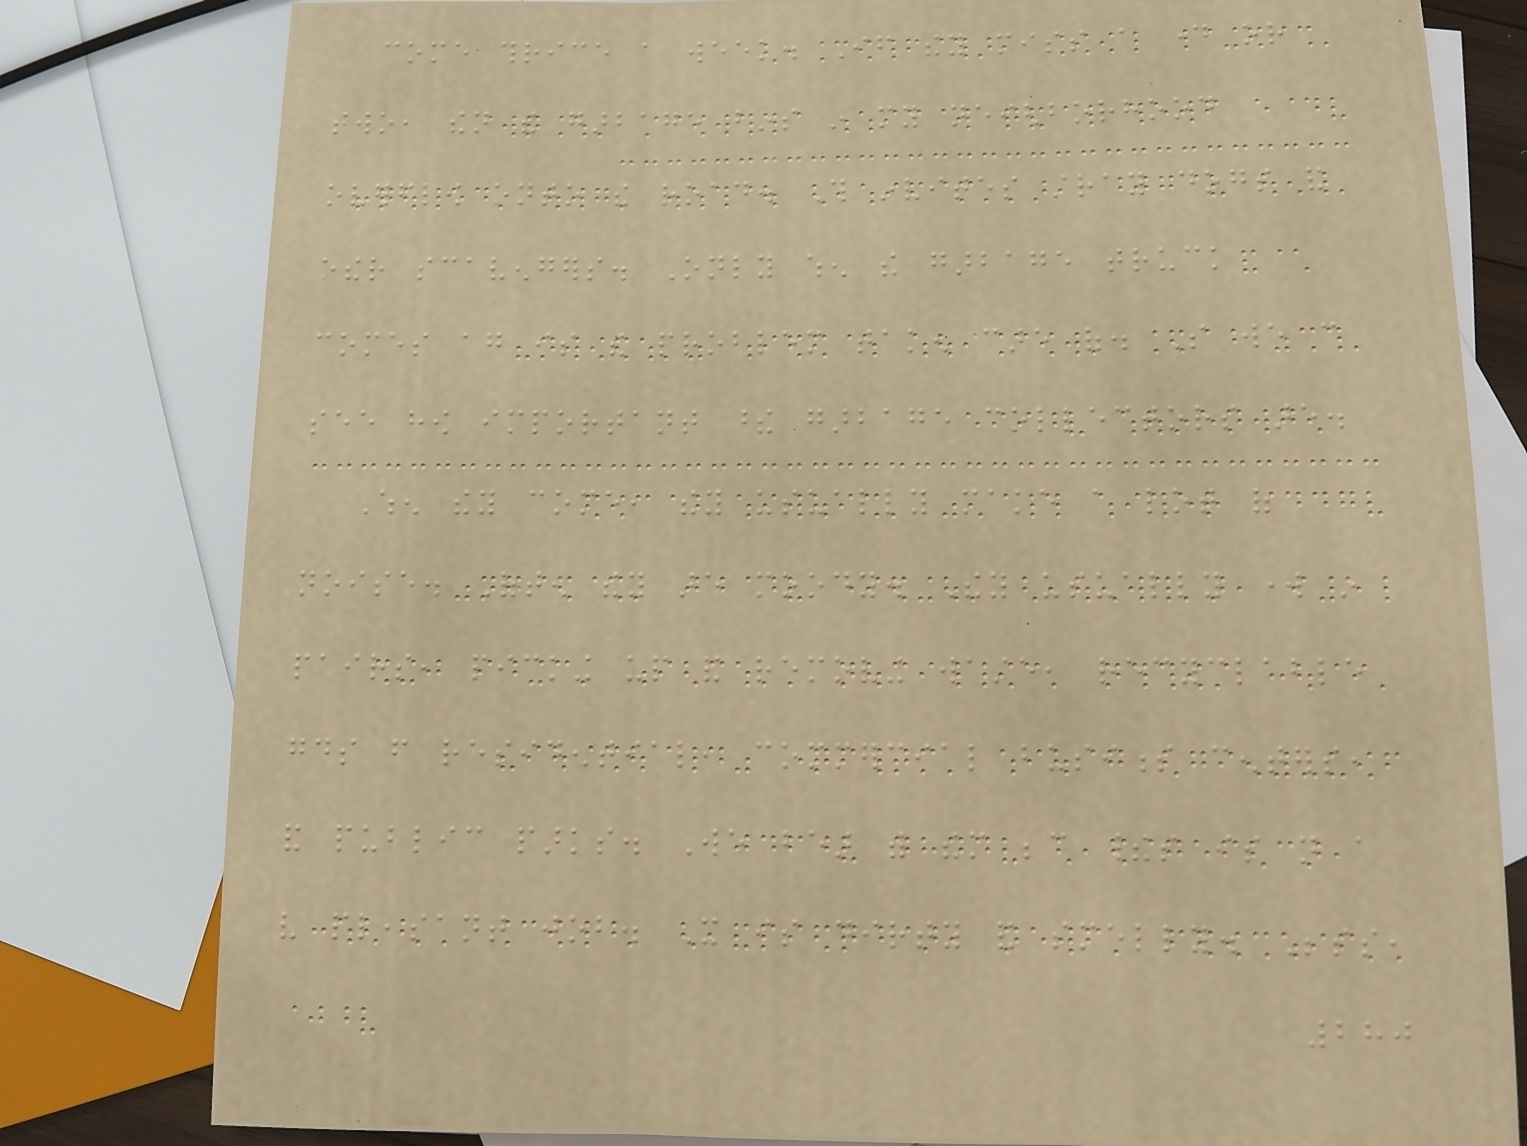come thrice a week. If they miss a day or
two, then the garbage bins in my neighborhood
overflow onto the road. This invites stray dogs and
other scavengers. Only when the garbage truck
comes again is the problem taken care of. So we can
see how important these garbage collectors are.
When they come, they usually make a lot of
noise. Often they are moody. They usually work in
pairs, picking up and removing waste, recyclable
goods from residential, commercial business centers,
and public parks. We bear with them because theirs is not a
very pleasant job. It is dirty and smelly. Besides,
280
